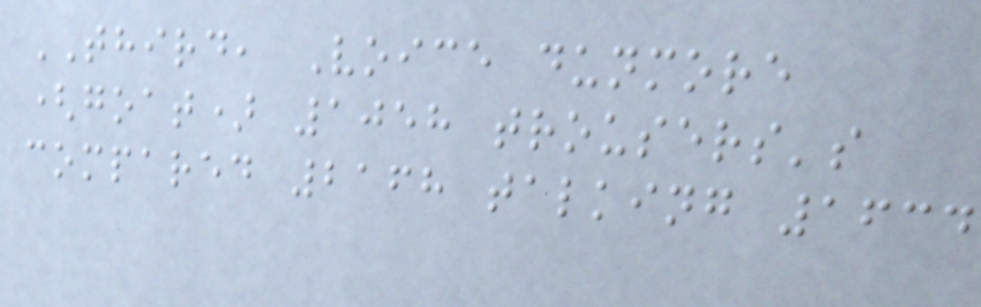THIRD, Voice dunmore
(goat) 1058 trousers's
compared 2168 talking 1634
